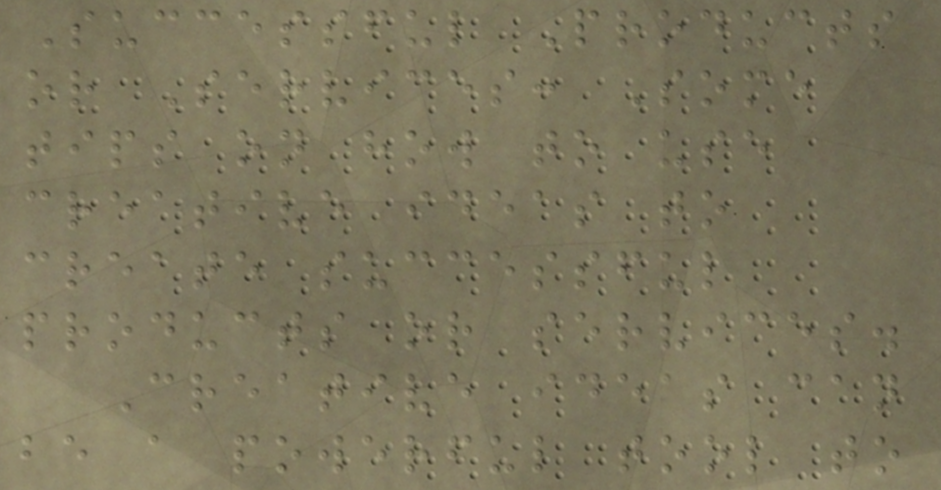Successful Products
or Services: Some
tips on how to use
creative ideas to
create successful
products or services.
Creative ideas can
be a powerful tool to
